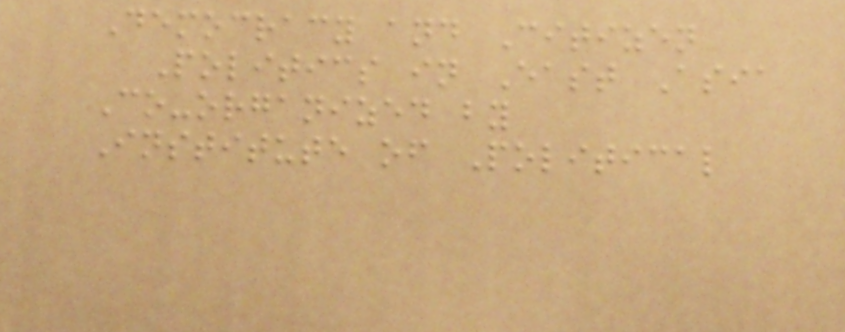Democracy and Citizen
Politics in East Asia
Co-organized by
Institute of Political
